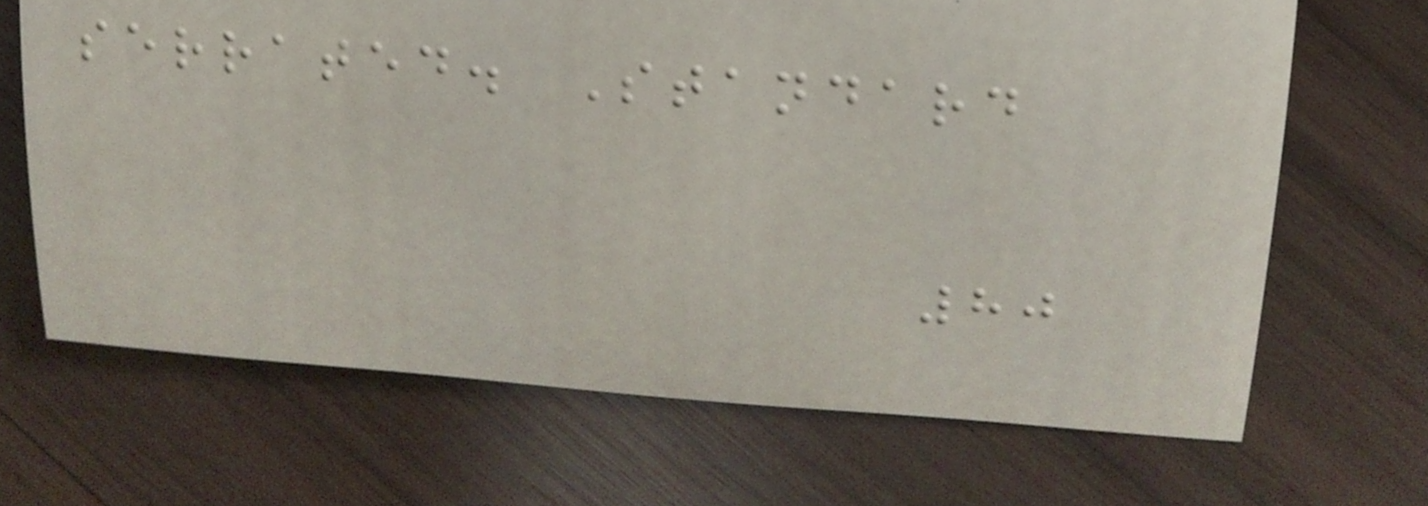serrated. Standard
80
